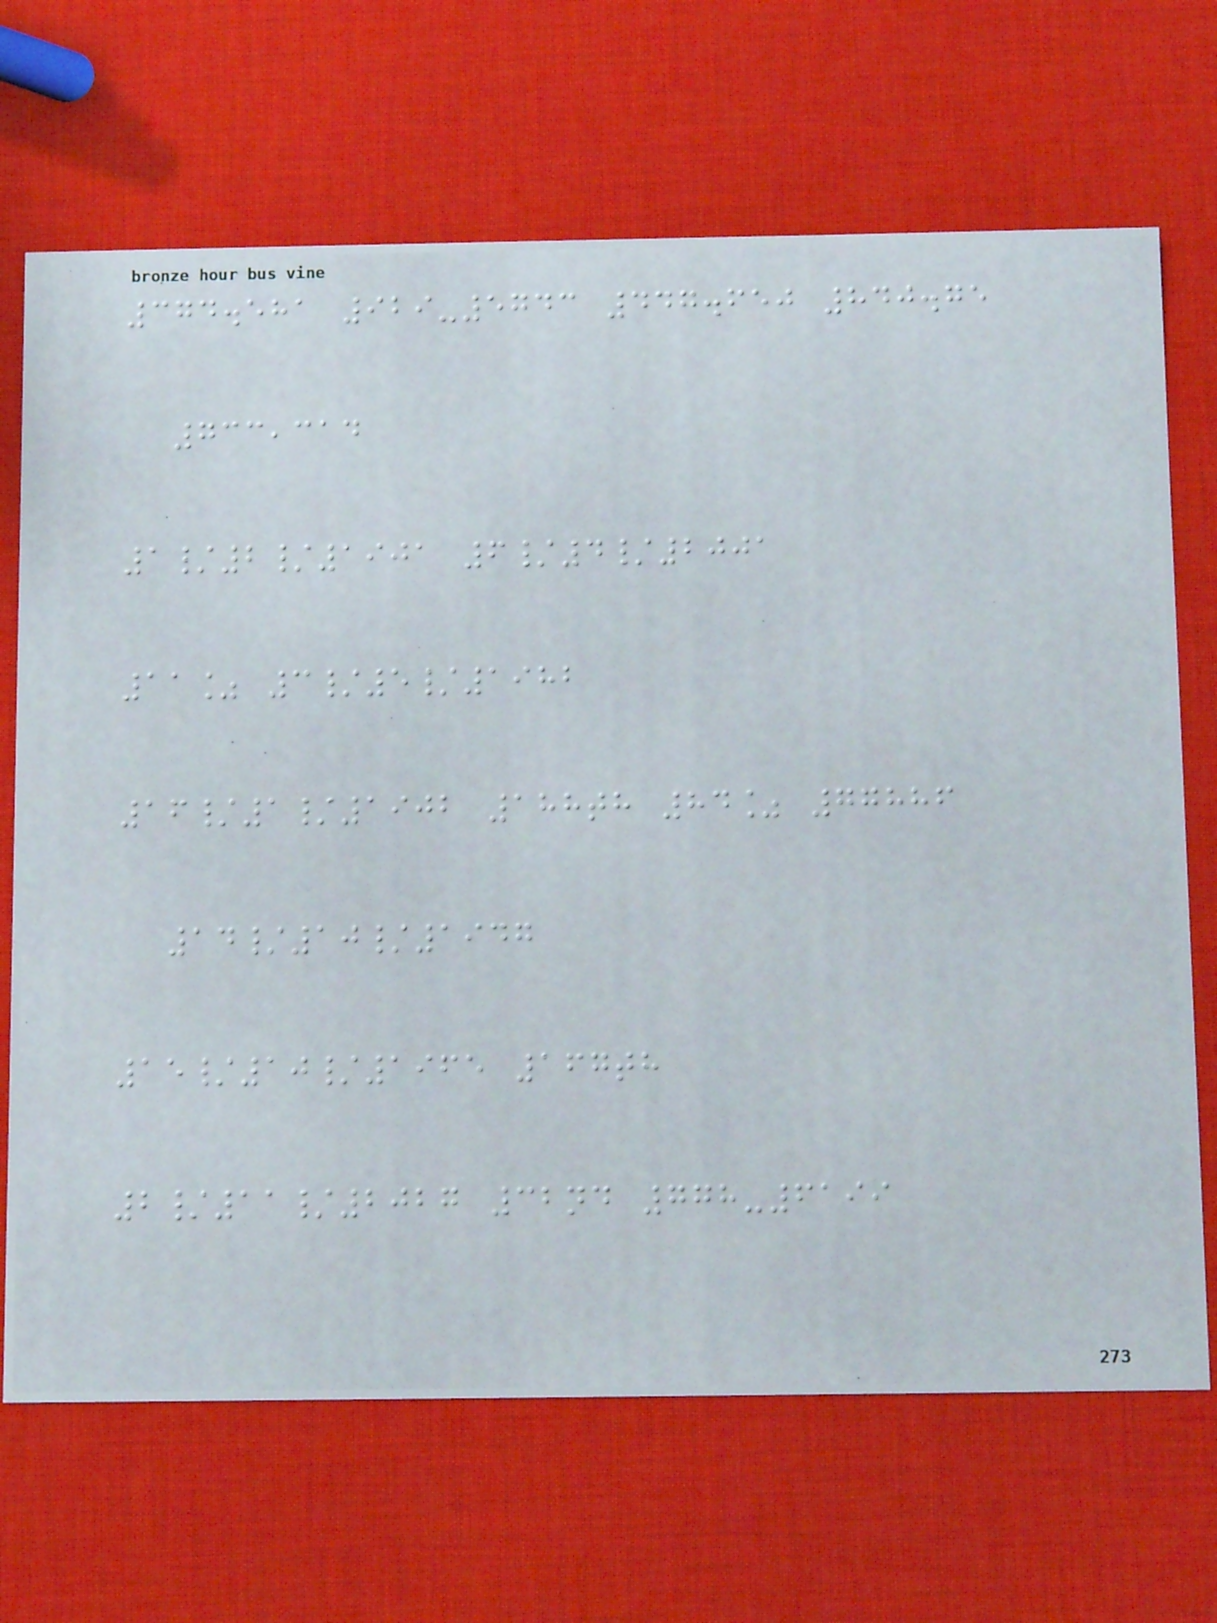374.581 929-5743 447.650 840.75
733,314
1/2/1901 6/4/2001
11% 3/5/1982
16/1/1902 188th 84% 77886
14/10/1947
15/10/1965 167th
2/11/2027 32nd 778-6199
